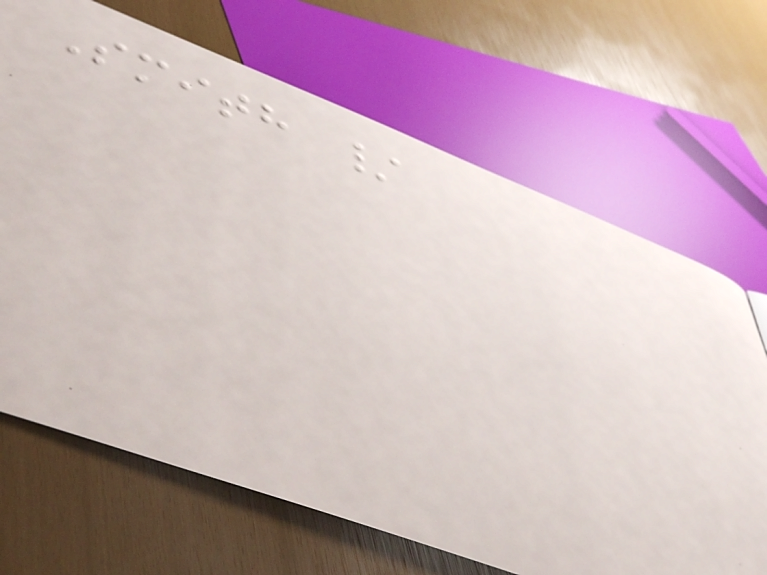Smith /
